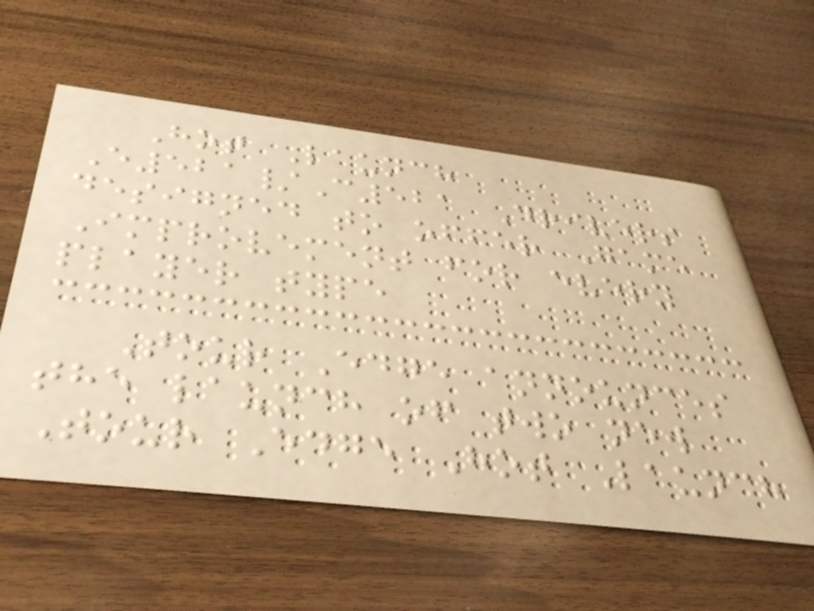Hot Launch
E521/C521 Drivers
designed to offer Game
Improvement for every
player type
Tour Edge announces
the launch of two new
Tour Edge Hot Launch
